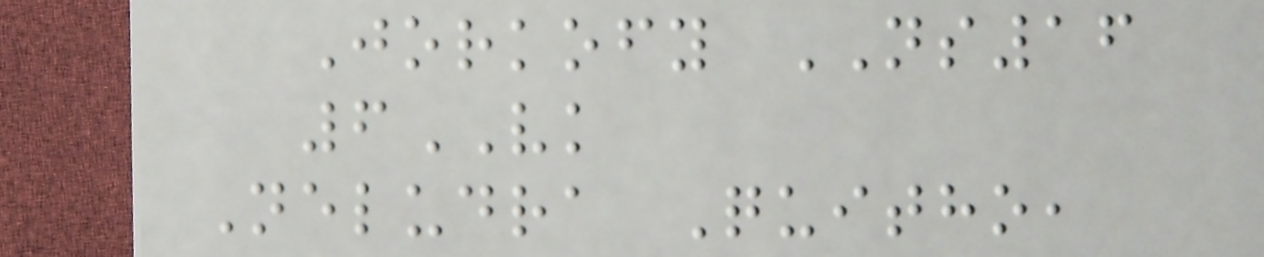Jorkofy NS16
6VK
Neludra Quitho,
